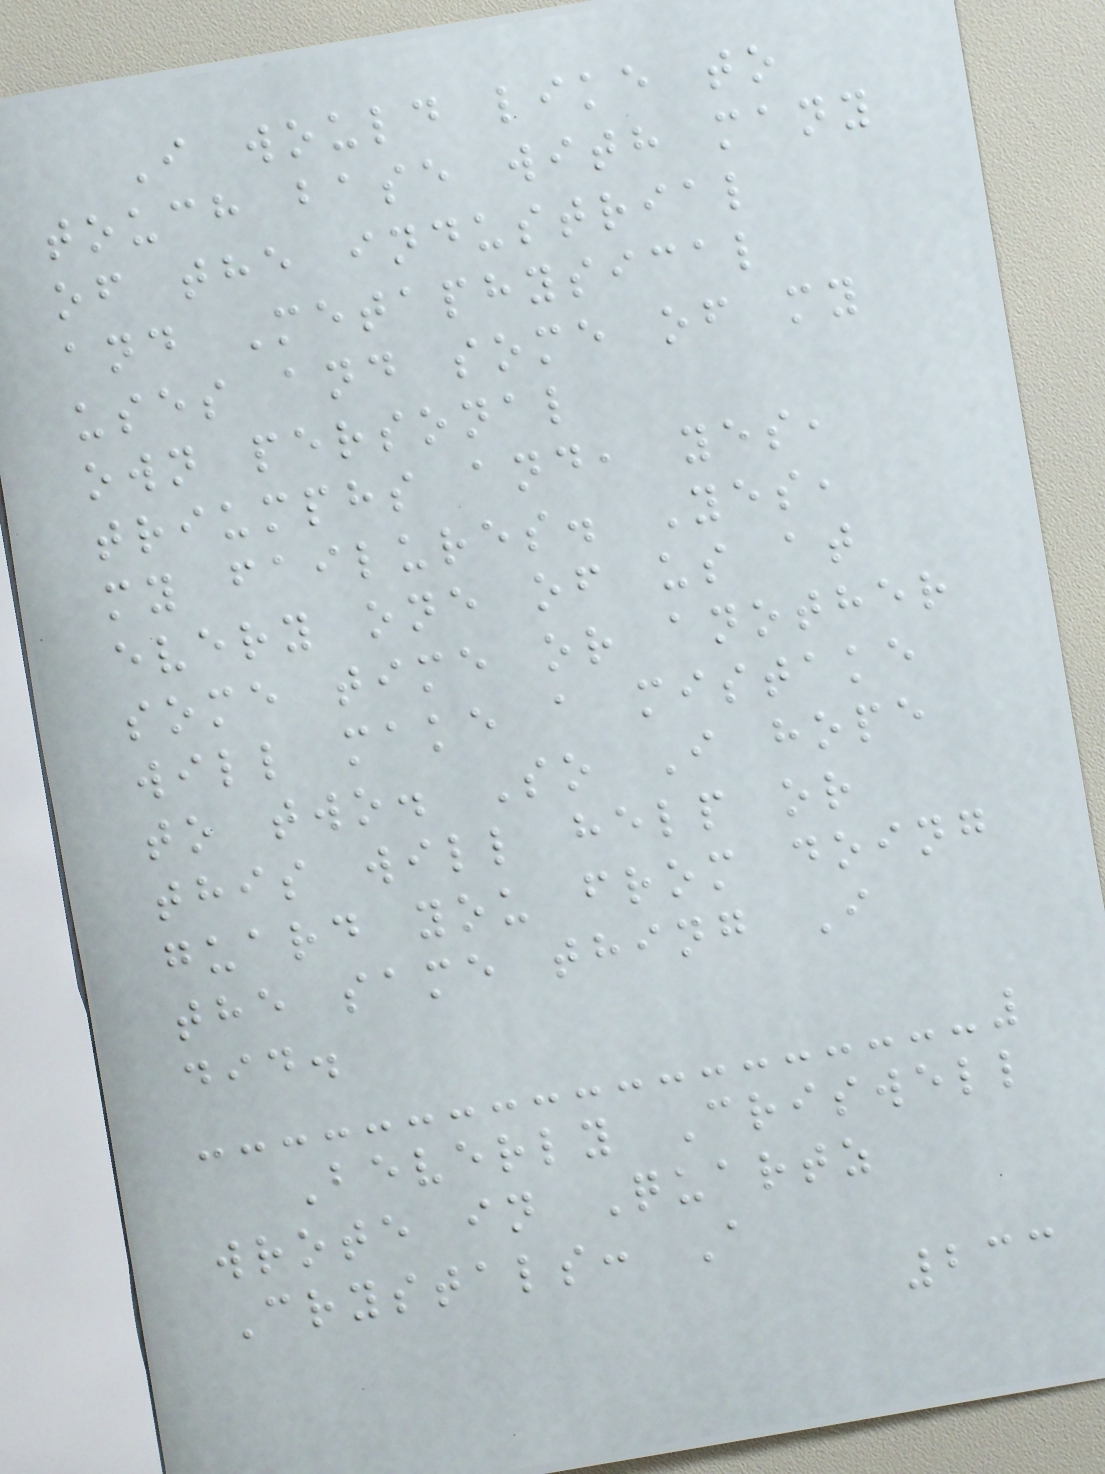I would like to
touch base with many
of the industrial
and Metaphysical
uses and some of my
own personal
triumphs and, yes,
my failures. Yes,
every one of us at
some time or another
will make a mistake
to two. So I hope
this will help or
guard you from doing
the same thing I
did.
Beverly Criswell
wrote in Quartz
Crystals: A
233
